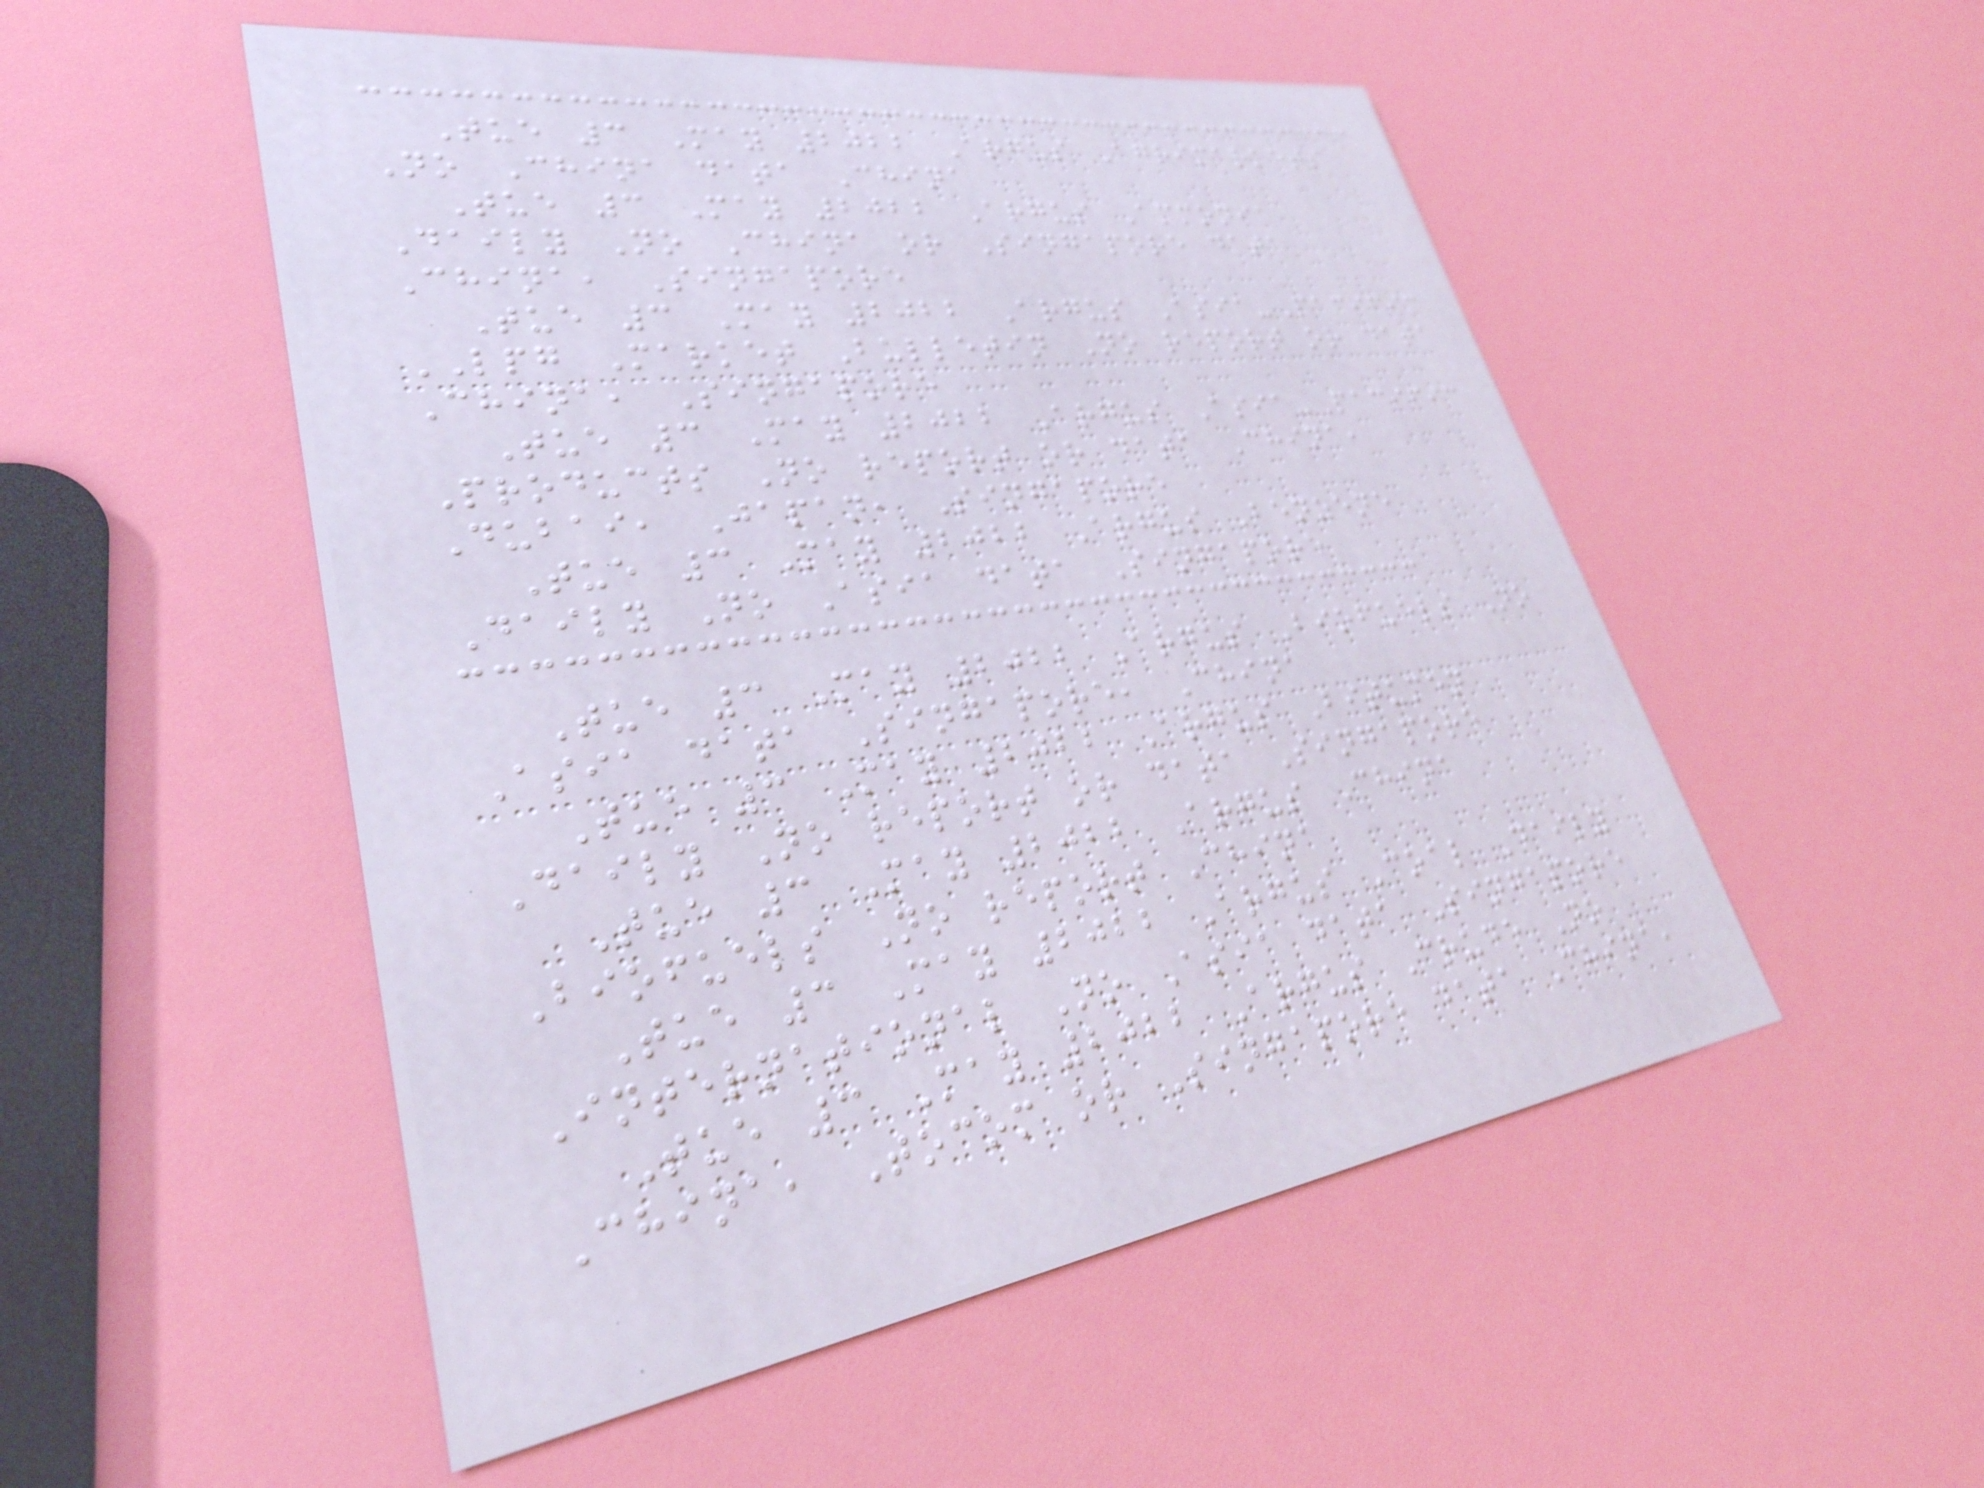Tue 3 May 2022 Argus Agrimarkets
No China data China
Tue 3 May 2022 Argus Ammonia
Daily No China or Singapore data
China, Singapore
Tue 3 May 2022 Argus Asia-Pacific
LPG Market Bulletin No report or data
China, Singapore
Tue 3 May 2022 Argus Asia-Pacific
Products No report or data China,
Dubai, Japan, Singapore
Tue 3 May 2022 Argus Benzene
Daily No Asia data Singapore
Tue 3 May 2022 Argus Biofuels No
Asia data Singapore, China
Tue 3 May 2022 Argus Bitumen
Daily No report or data Singapore
Tue 3 May 2022 Argus China
Biofuels No report China
Tue 3 May 2022 Argus Coal Daily
International No Asia data Singapore
Tue 3 May 2022 Argus Crude No
China, Tocom or Singapore data China,
